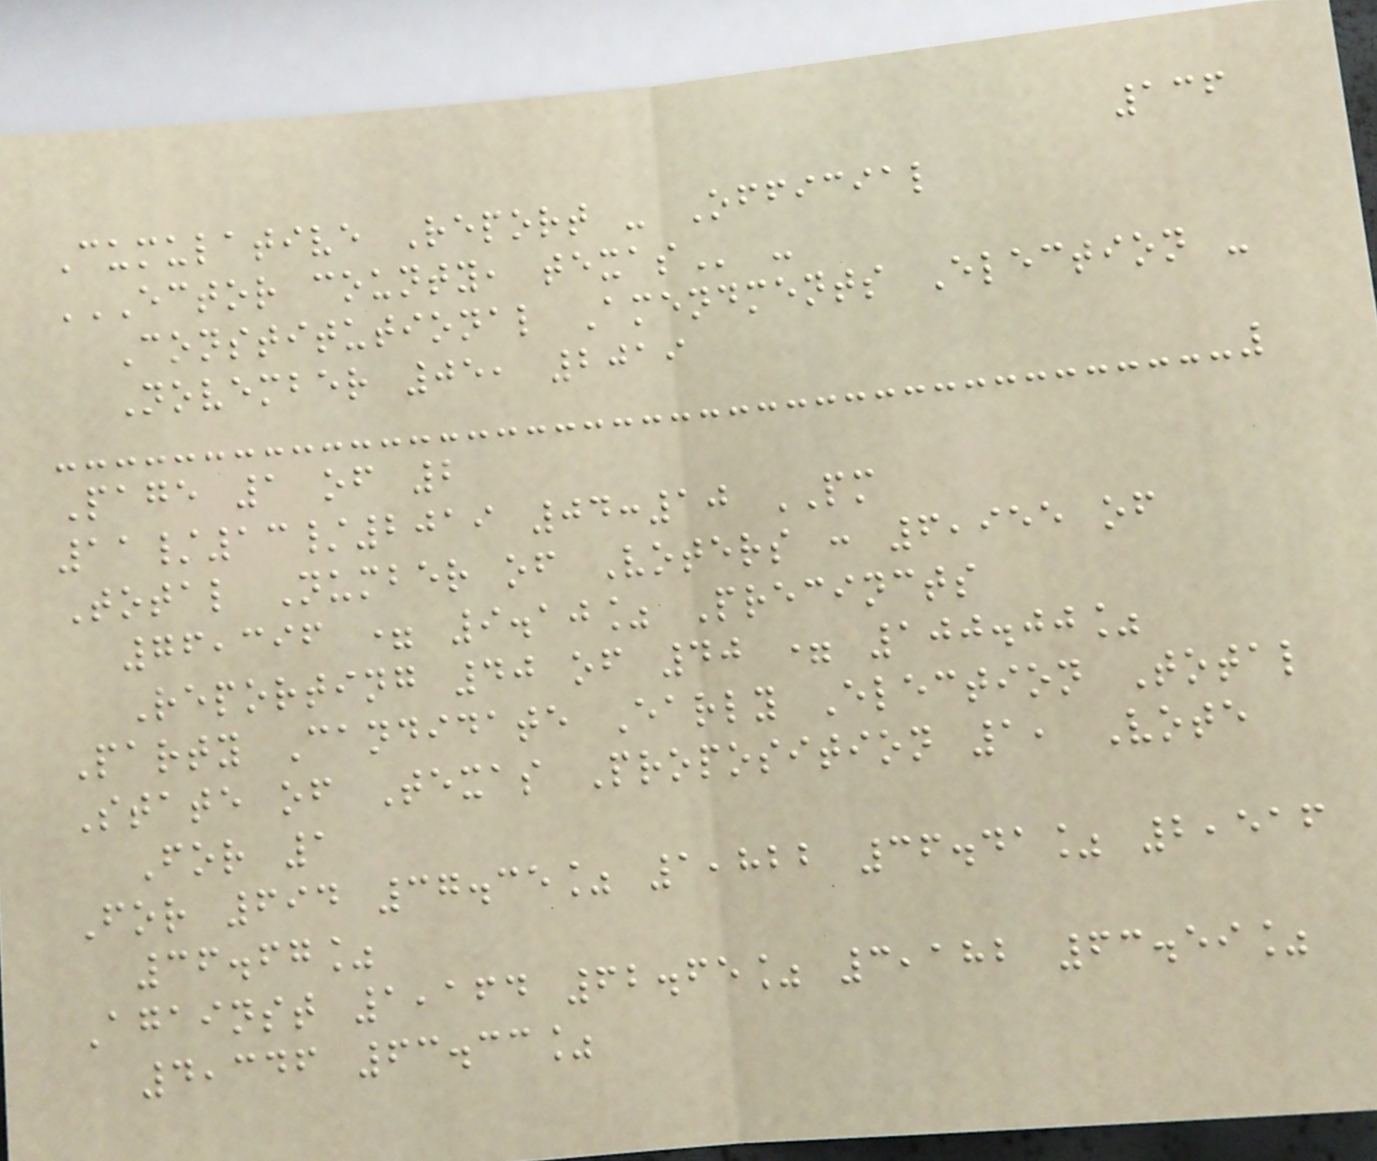136
Cumulative Report - Official
ECTOR COUNTY, TEXAS -
Constitutional Amendments Election -
November 05, 2019
Page 1 of 2
11/13/2019 04:10 PM
Total Number of Voters : 6,955 of
76,396 = 9.10% Precincts
Reporting 40 of 40 = 100.00%
Party Candidate Early Election Total
State of Texas Proposition 1, Vote
For 1
For 694 37.35% 1,822 36.41% 2,516
36.67%
Against 1,164 62.65% 3,182 63.59%
4,346 63.33%
